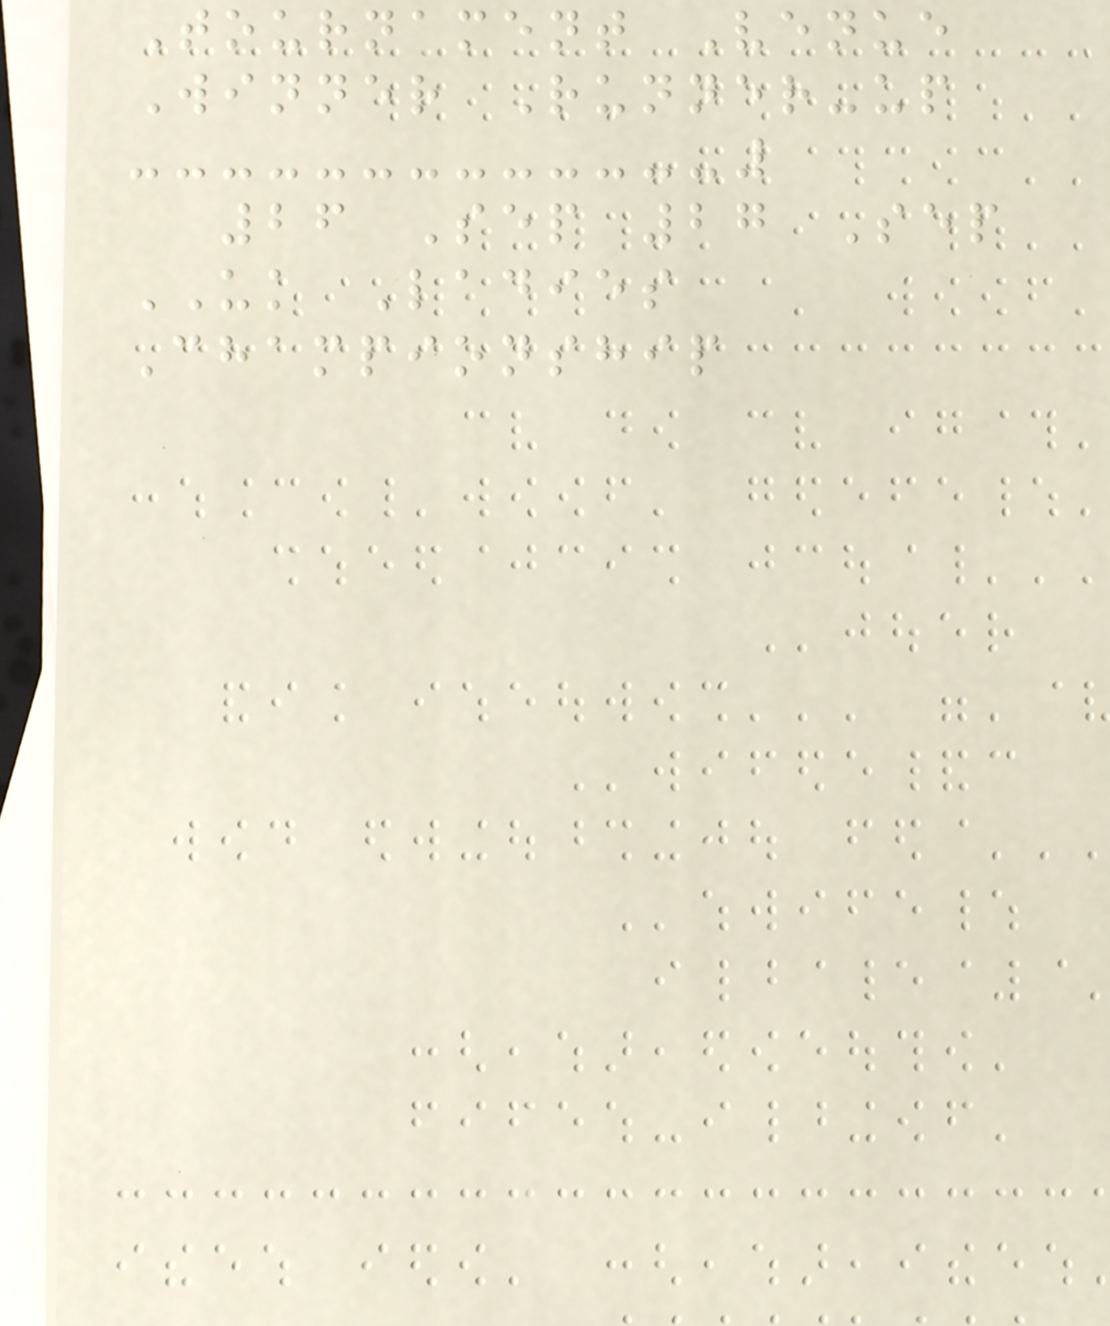Tournament Venue
Winner Runner-up
26 Sep 27 Sep
UK Ladies
Championship
